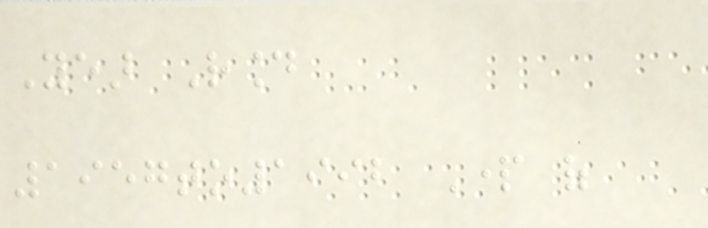Year Round
1957to1992 Part of
